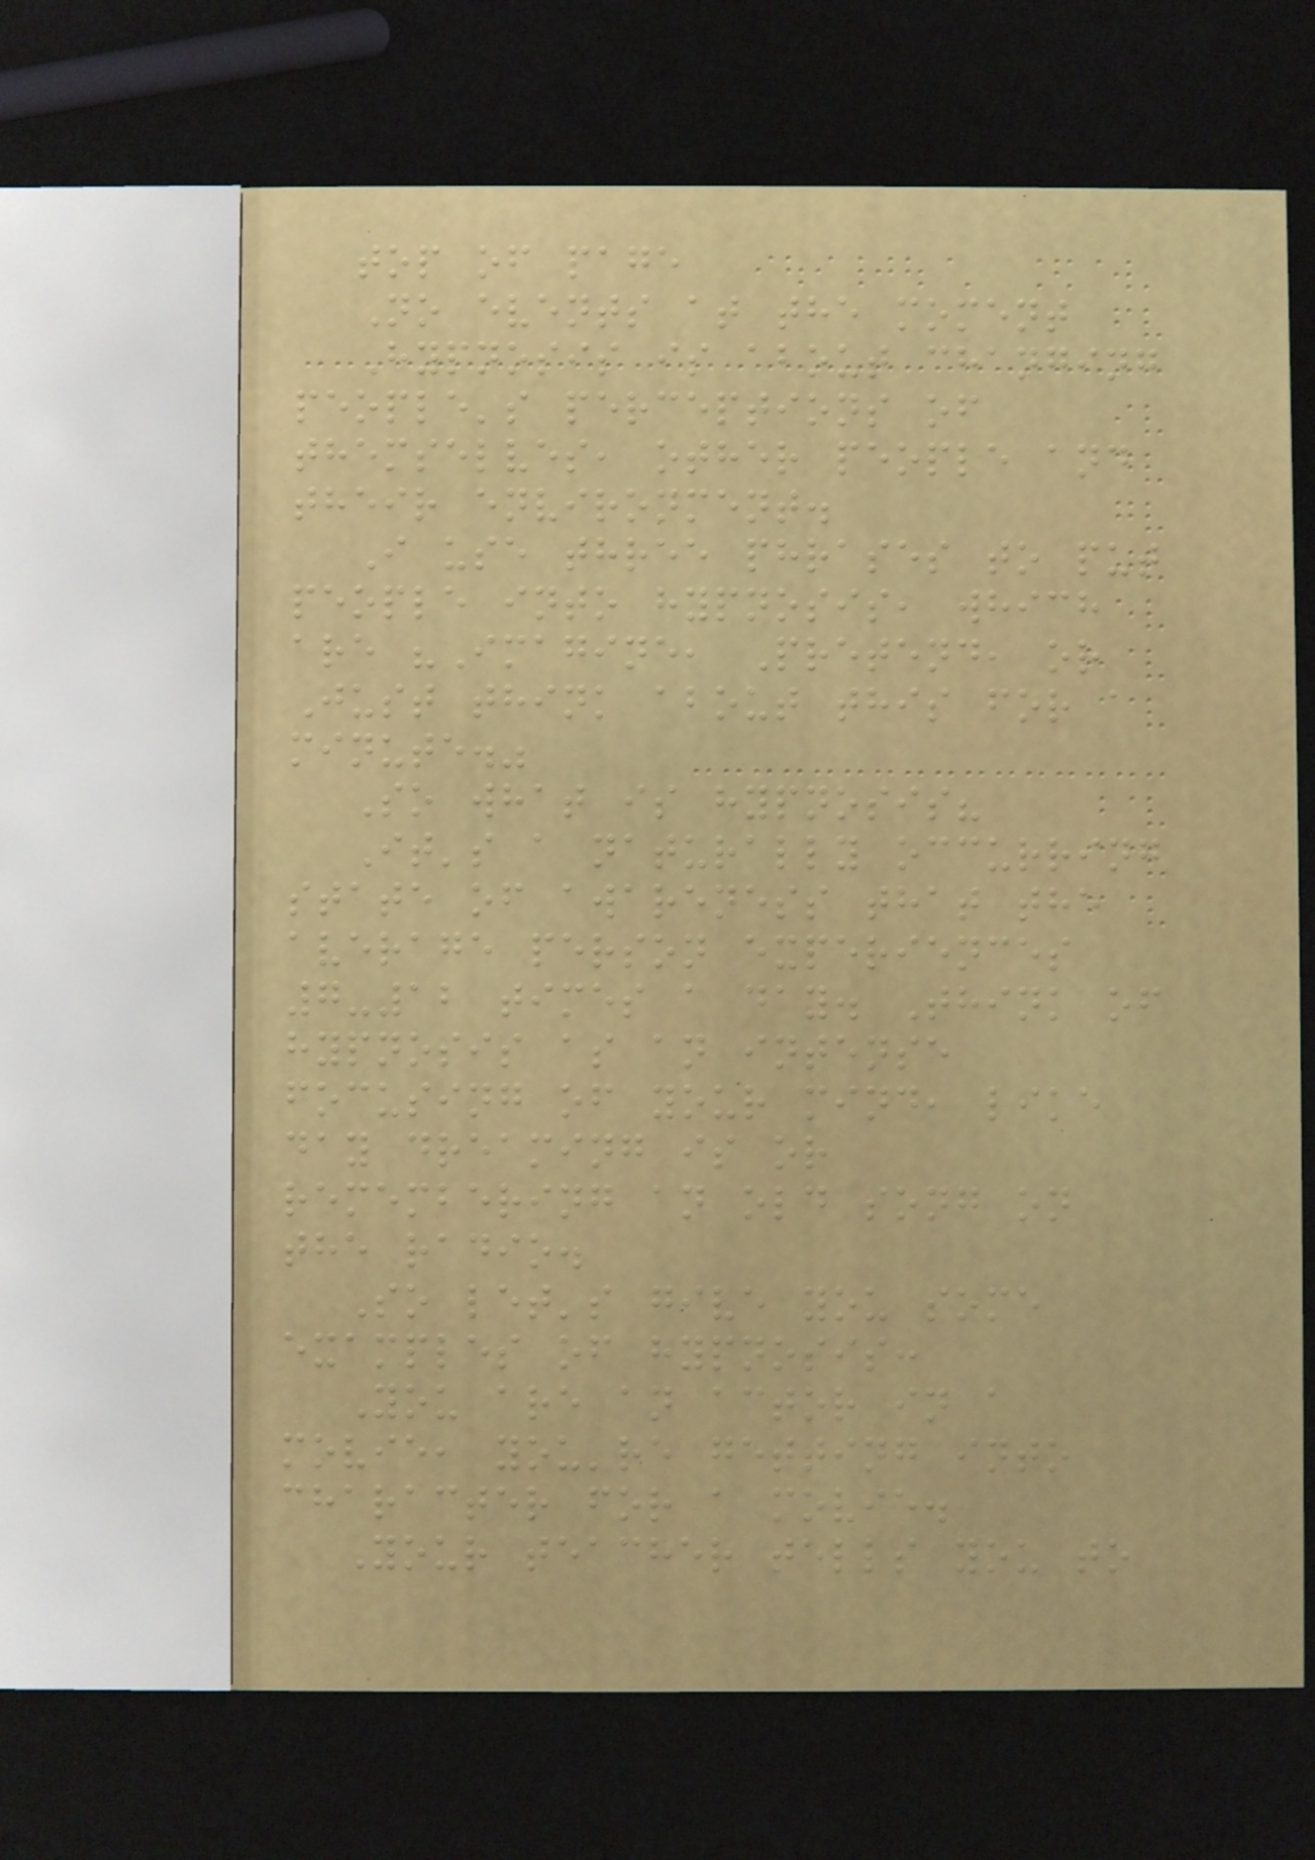top of page
No events at the moment
Hypnosis is about changing
people's perceptions of
themselves, other people and
their environment.
I use three phrases to put
people into hypnosis, which
are "Imagine, Pretend, or
Just think about this for a
minute."
So what is hypnosis?
It's a naturally occurring
state of awareness that the
average person experiences
7-12 times a day. Think of
hypnosis as an intense
focusing of your mind, like
day dreaming is or
remembering an old song on
the radio.
So let's give you some
examples of hypnosis:
You are an actor in a
movie, you're getting into
character for a movie.
Your teacher tells you to
